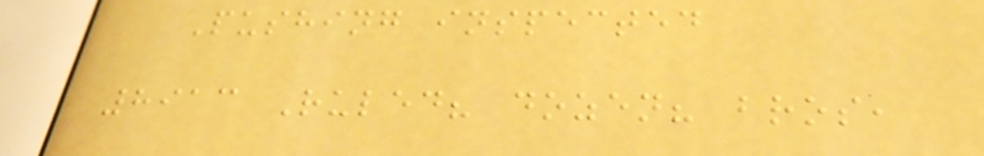Pushing inspected
8913 Ruled? dozen? bros,
